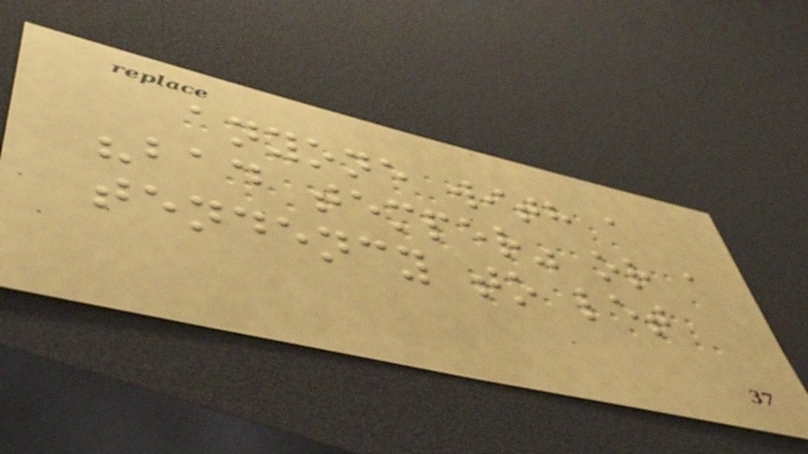anyone with a
"bad temper" or a
tendency to let
